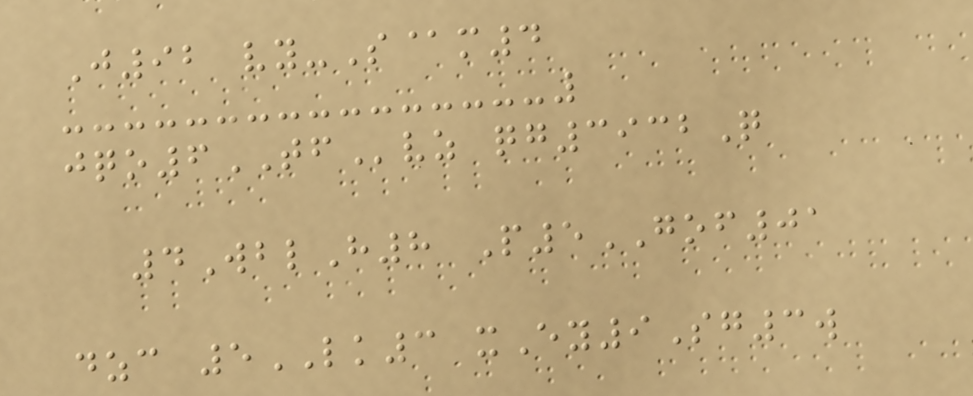J92 vy-S@m4
jqo6TFvz qg3932Q
4WblH8 P5GOF01
dzc 5LK3 xEy9Sg3w
